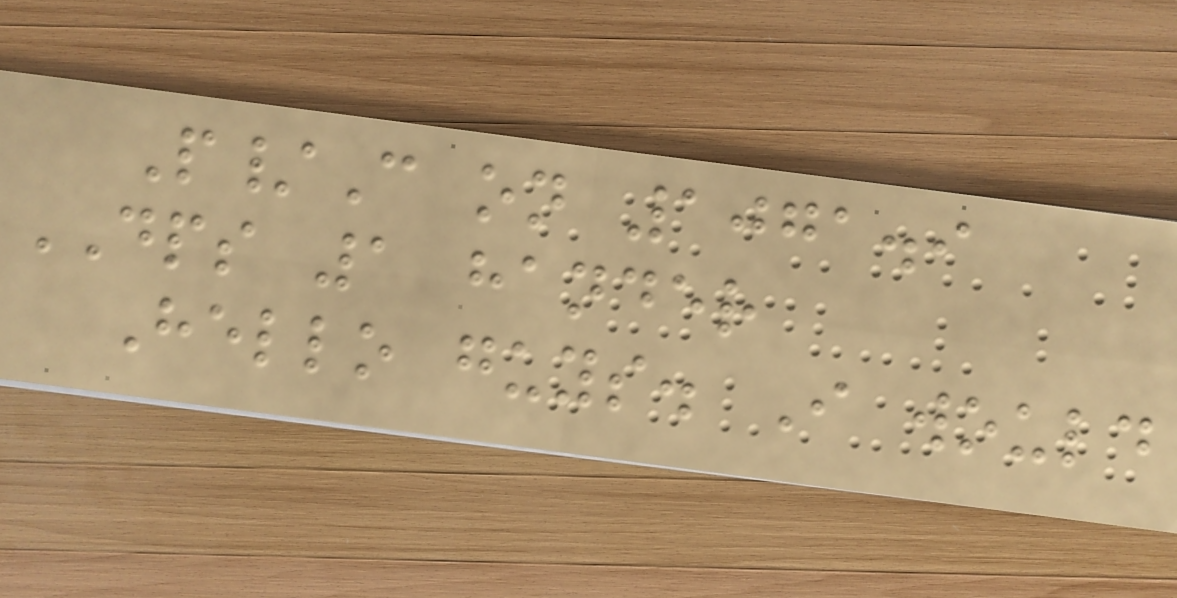P/C on 1071.9
DPS 1 hander
Hello guys. I would
